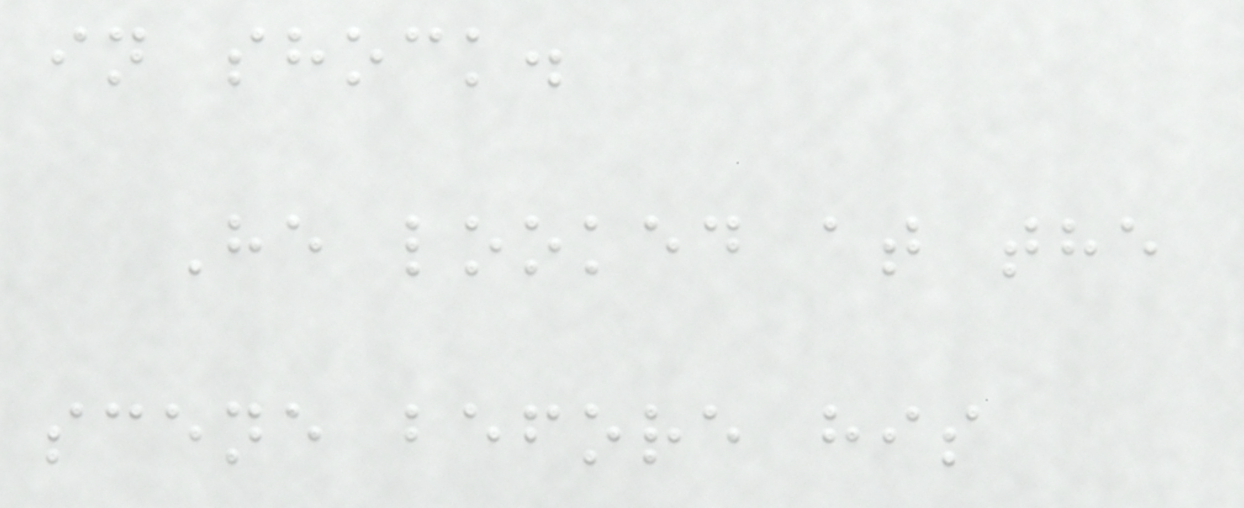in shock.
He looked at the
scene before his
